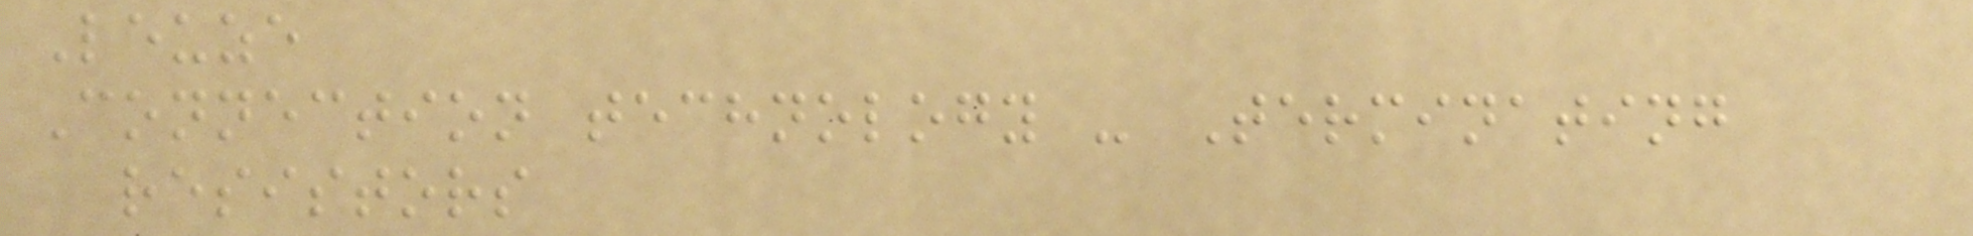Leuze
Connection technology - Terminating
resistors
